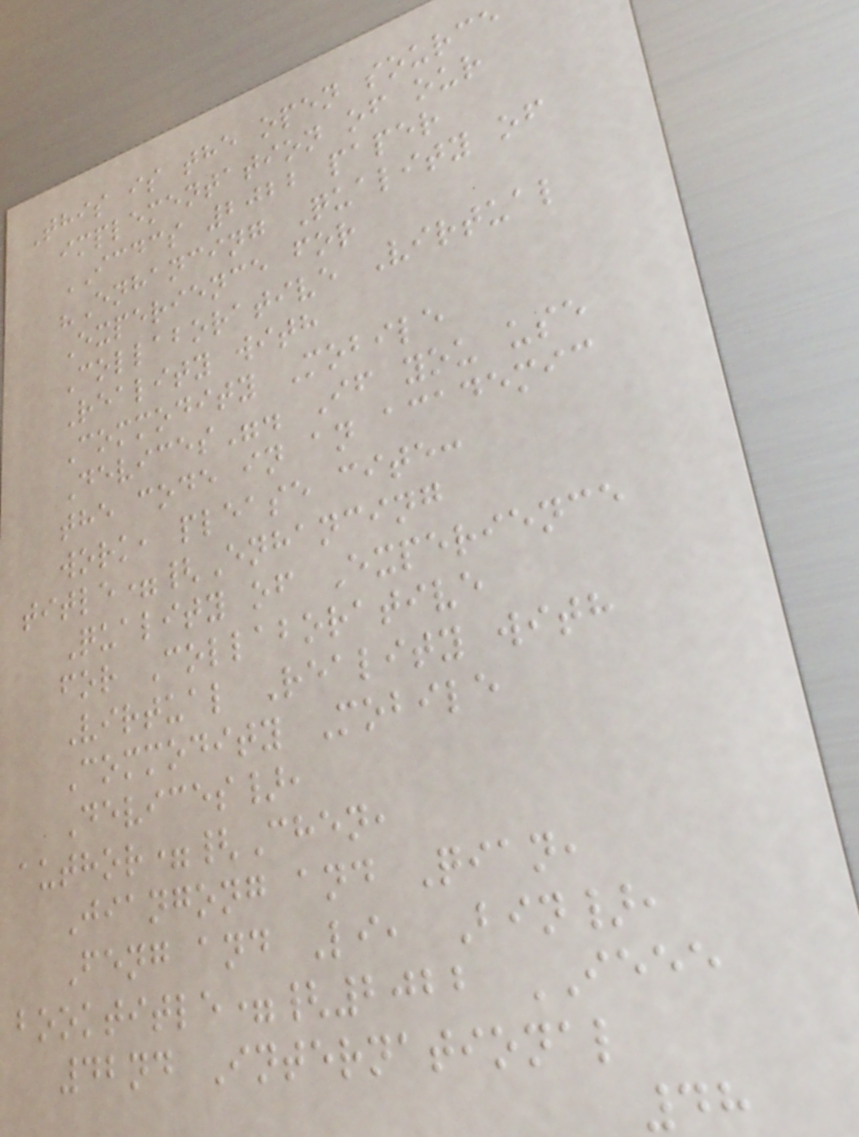This is the open source
implementation of our
ICDCS 2022 paper
"Enhancing Quality of
Experience for
Collaborative Virtual
Reality with
Commodity Mobile
Devices". If you use
the code in an academic
work, please cite:
title={Enhancing
Quality of Experience
for Collaborative
Virtual Reality with
Commodity Mobile
Devices},
author={Chen,
Jiangong and Qian,
Feng and Li, Bin},
booktitle={2022 IEEE
42nd International
48
